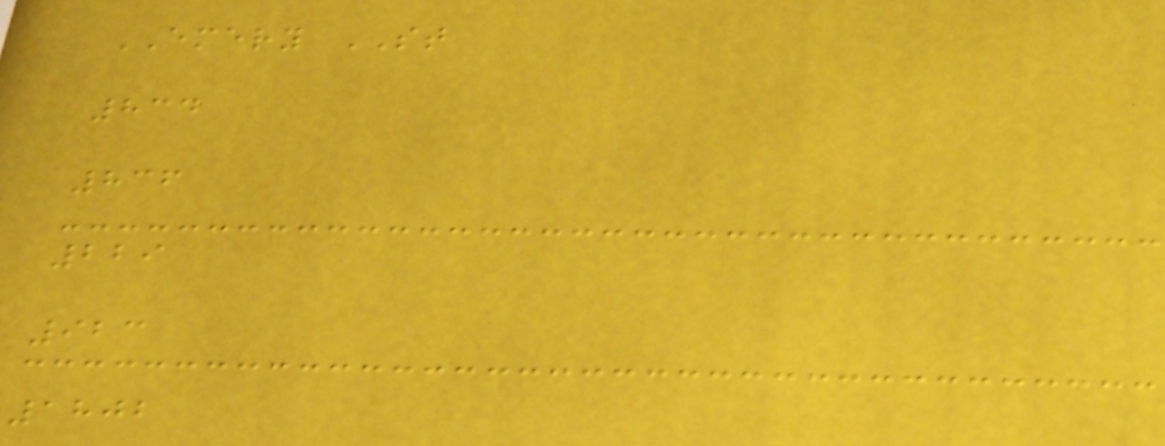EMERY ST
834
836
229
923
1802
